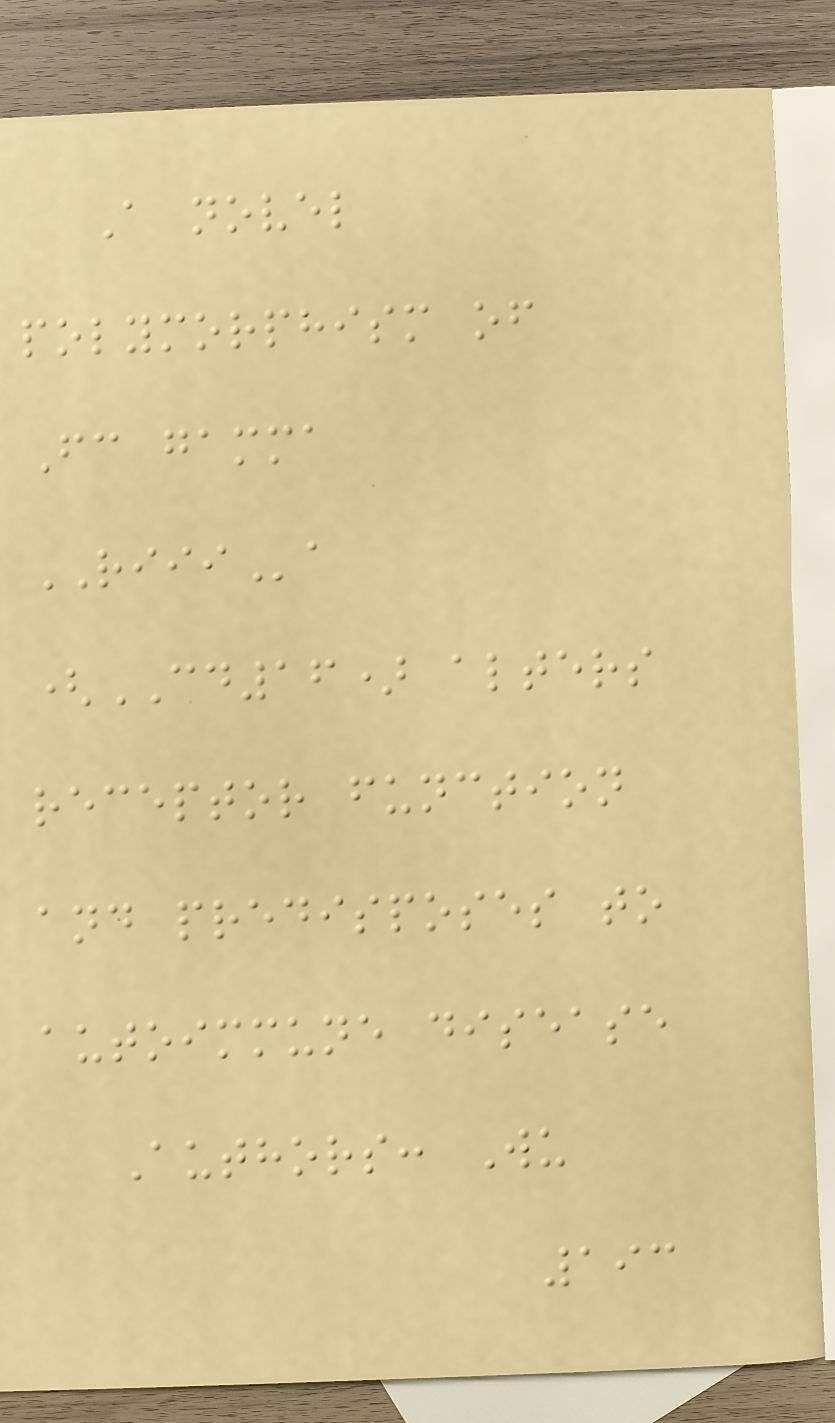A novel
polymorphism of
Fc gamma
RIIIa
(CD16) alters
receptor function
and predisposes to
autoimmune disease
Authors: Wu
193
